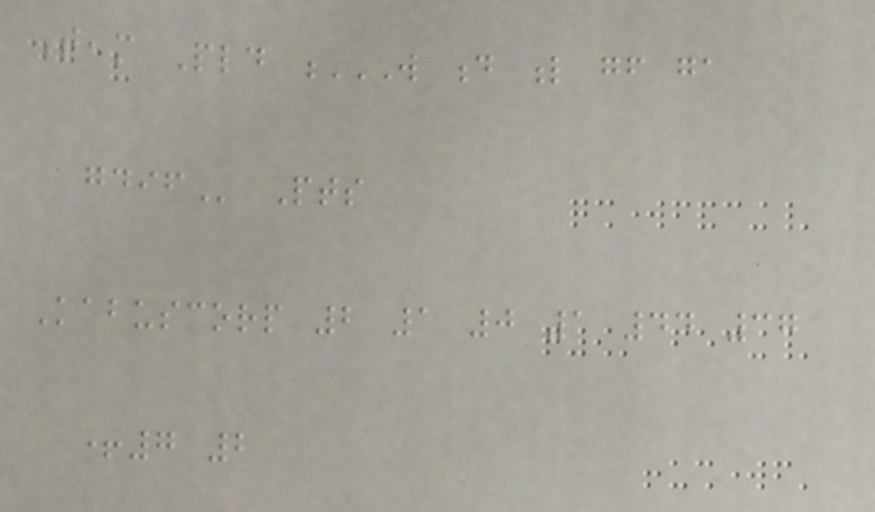Team Pld W D L GF GA
GDIF Pts
Kabuscorp 2 1 0 1 44 37
+7 2
